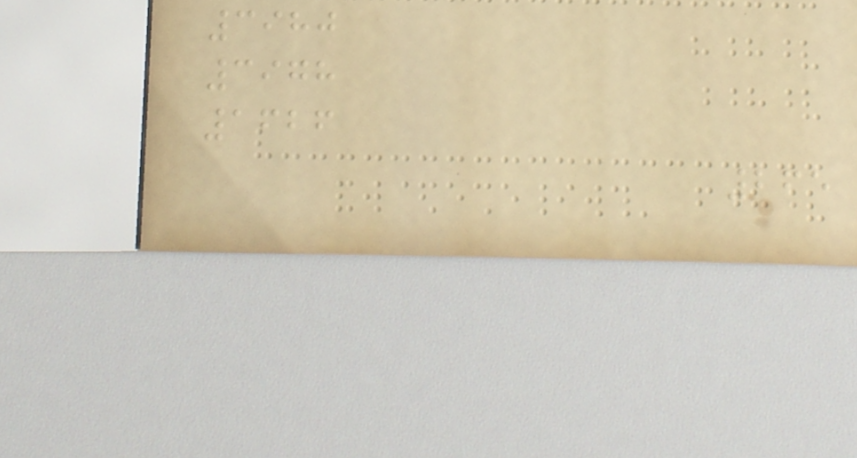3980
3978
1626
265
